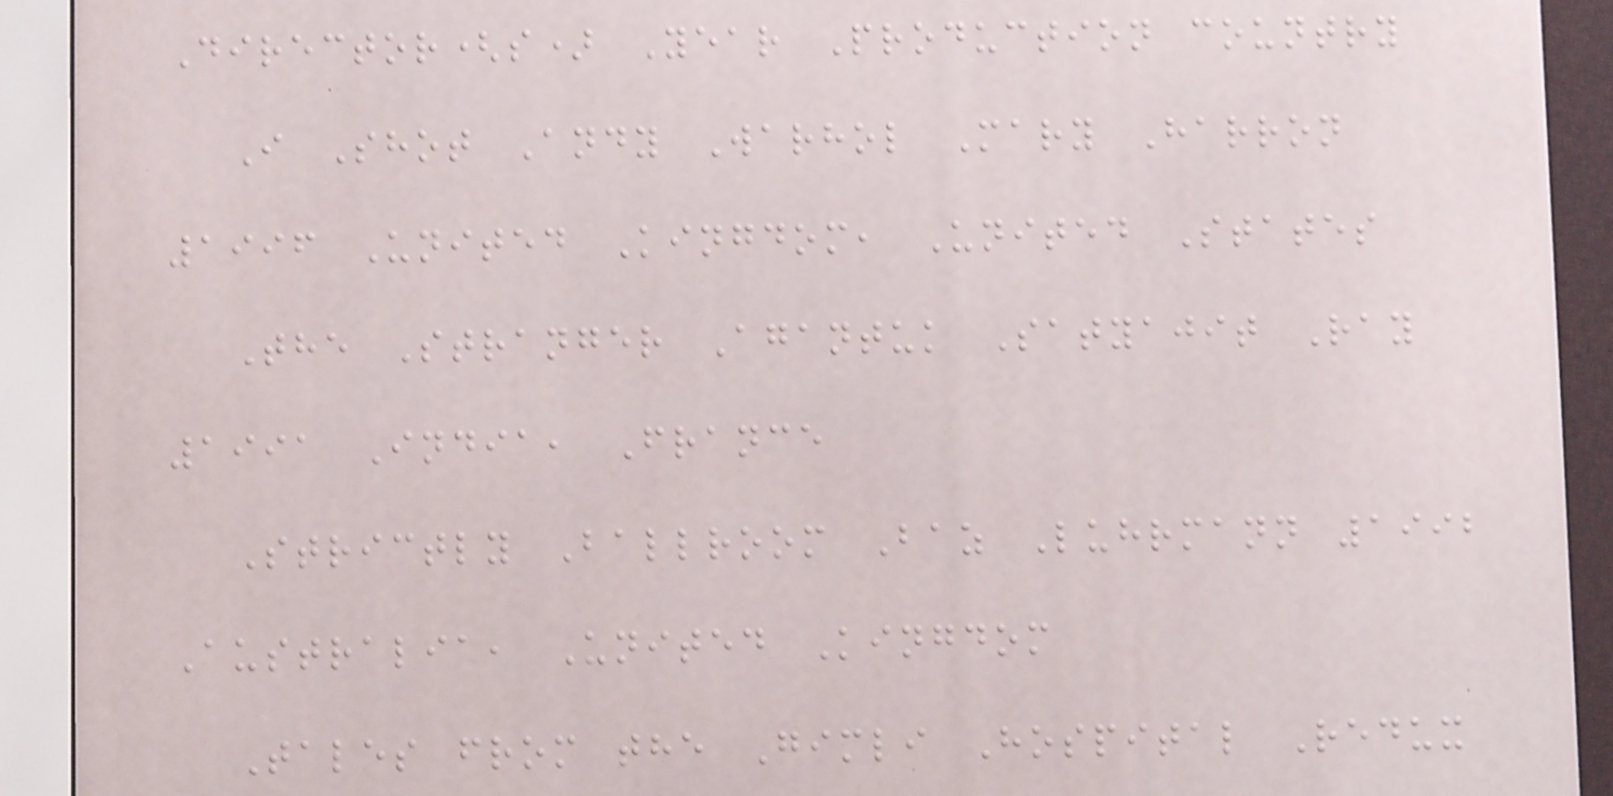Director(s) Year Production country
I Shot Andy Warhol Mary Harron
1996 United Kingdom, United States
The Stranger Agantuk Satyajit Ray
1991 India, France
Strictly Ballroom Baz Luhrmann 1992
Australia, United Kingdom
Tales from the Gimli Hospital Redux
